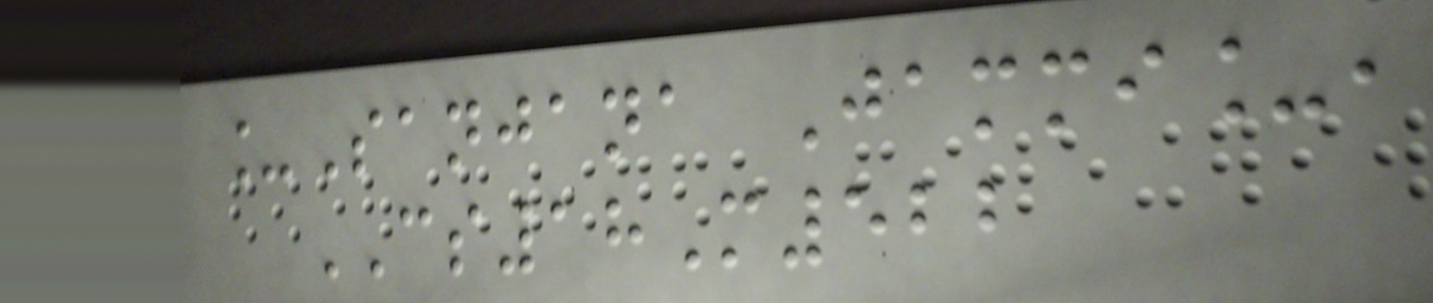_Sanjana Jammi_,
CS18M522
